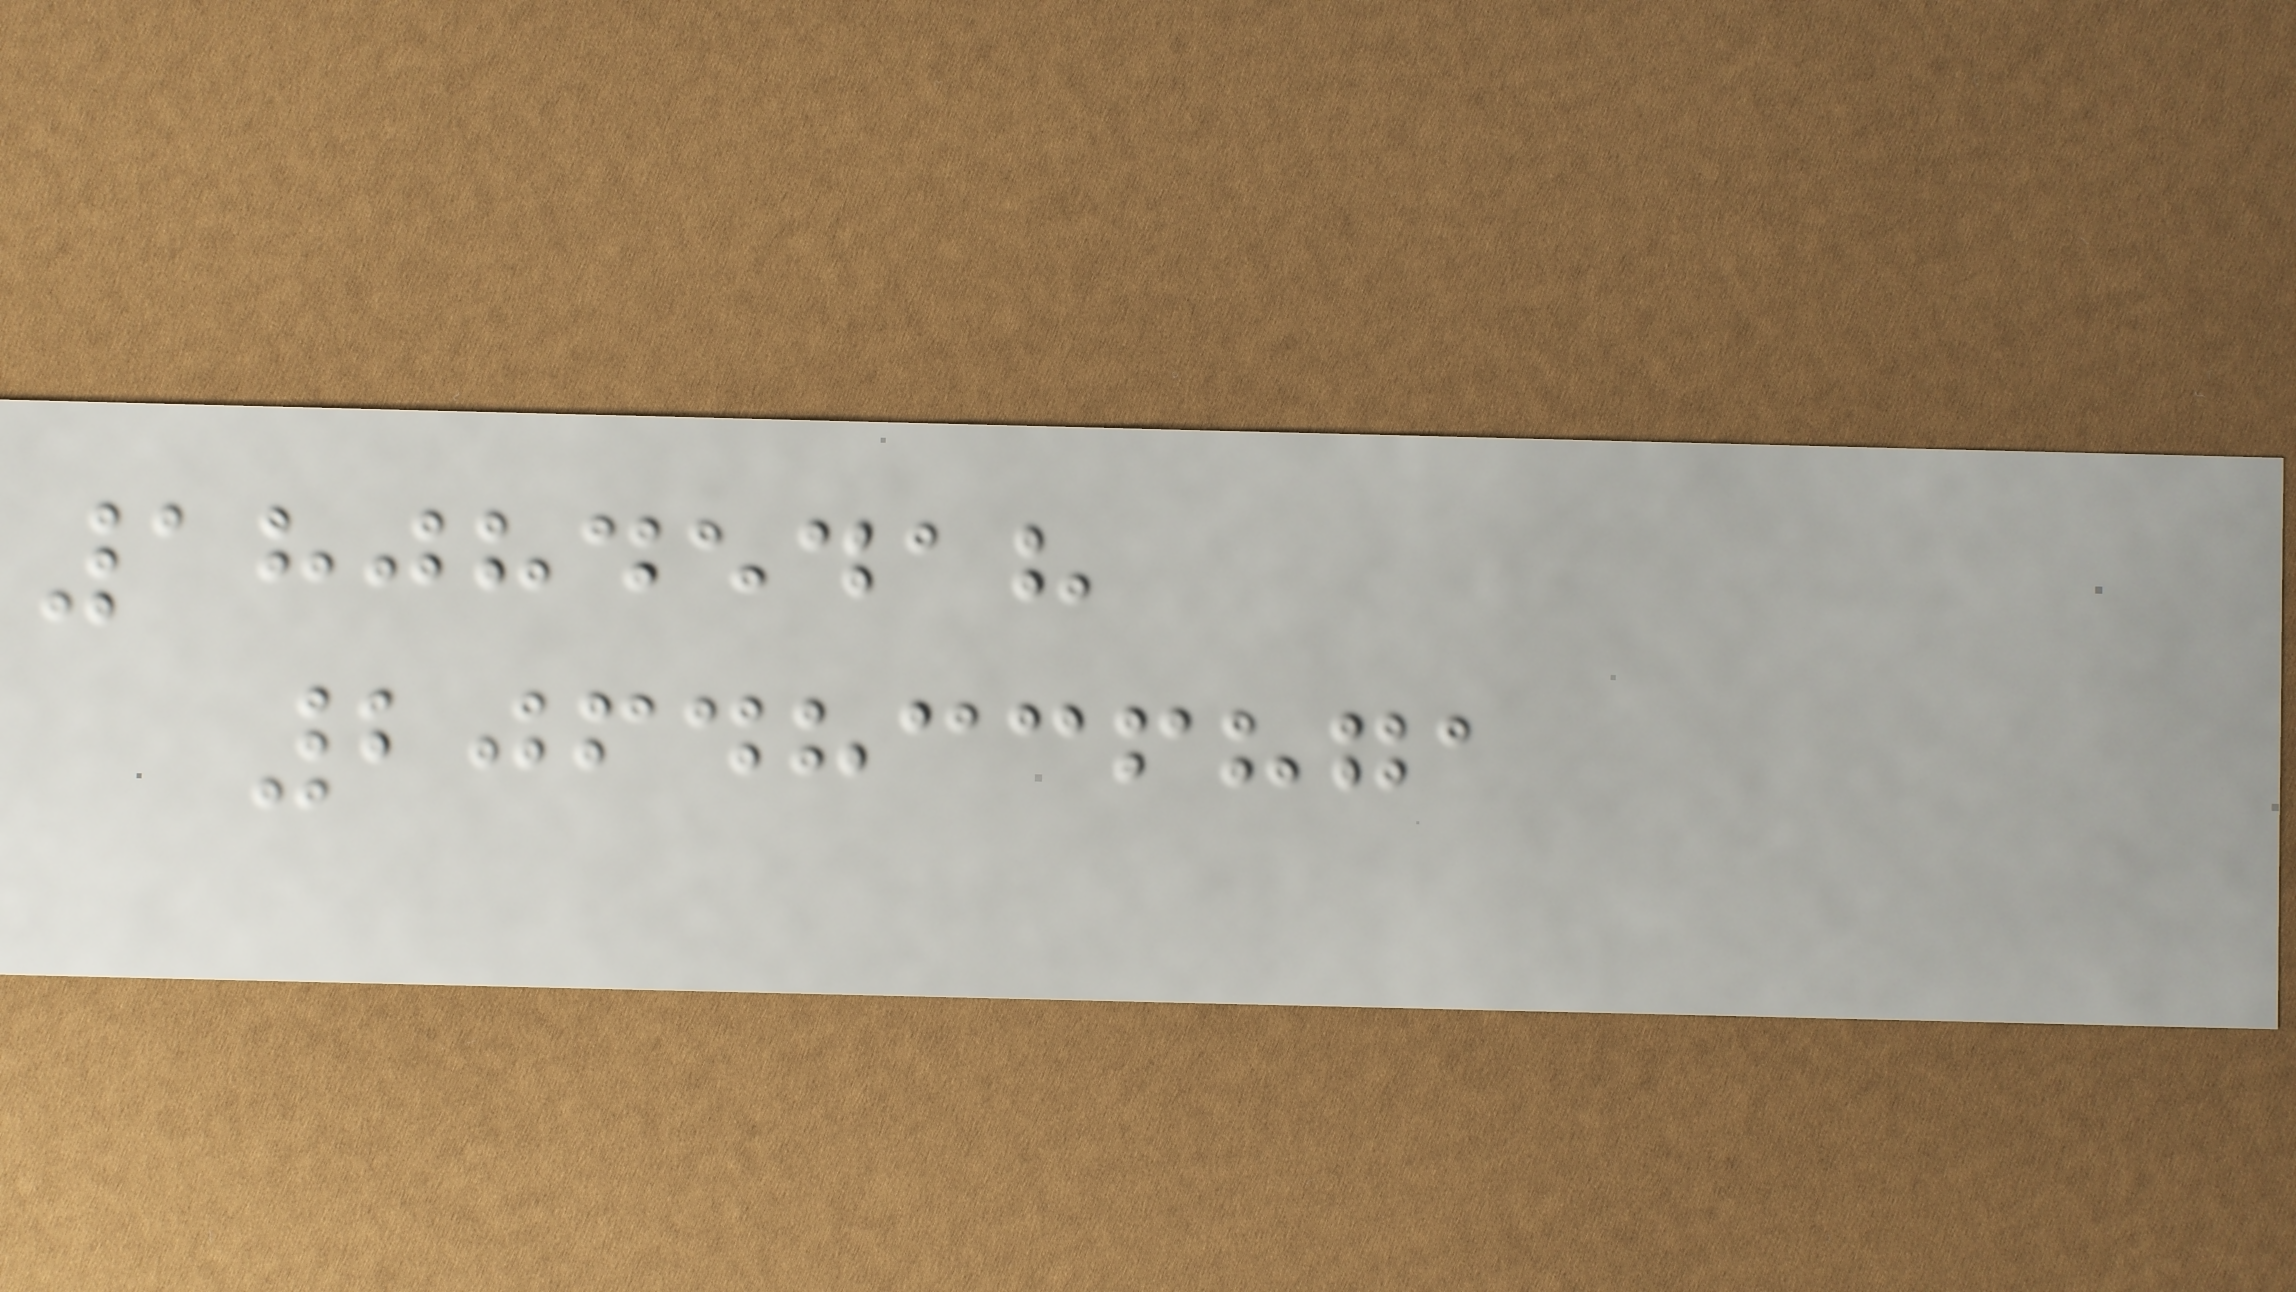180845418
20648336871
